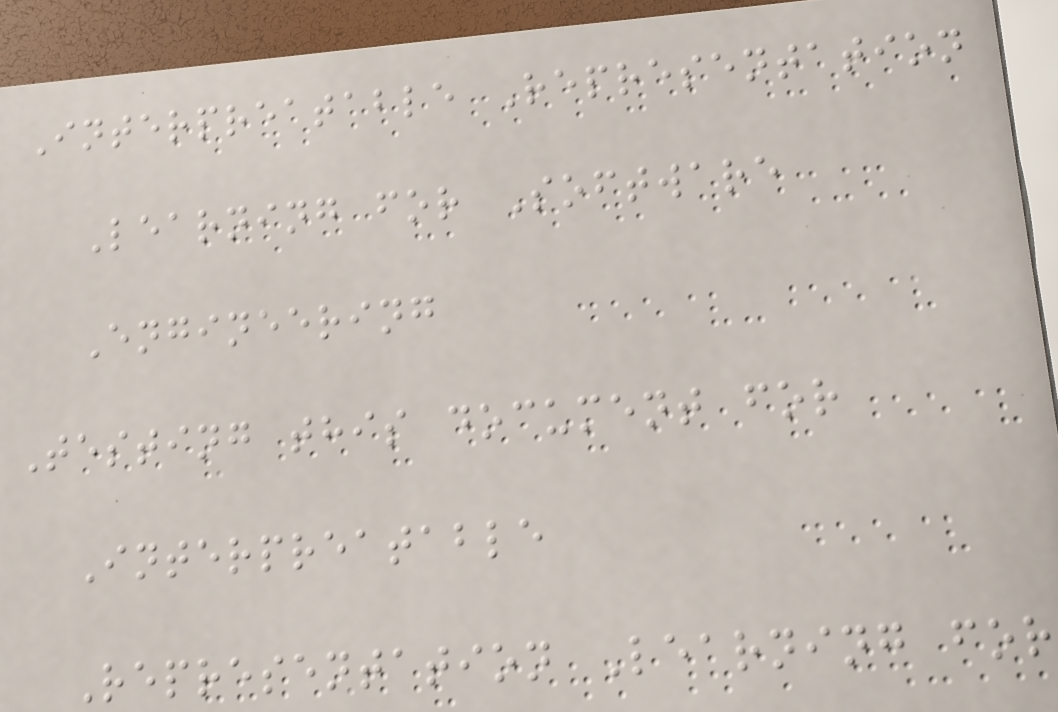Interpreatable Representation
Learning for Software
Engineering
Testing this document for
Interpreatable
Representation Learning for
